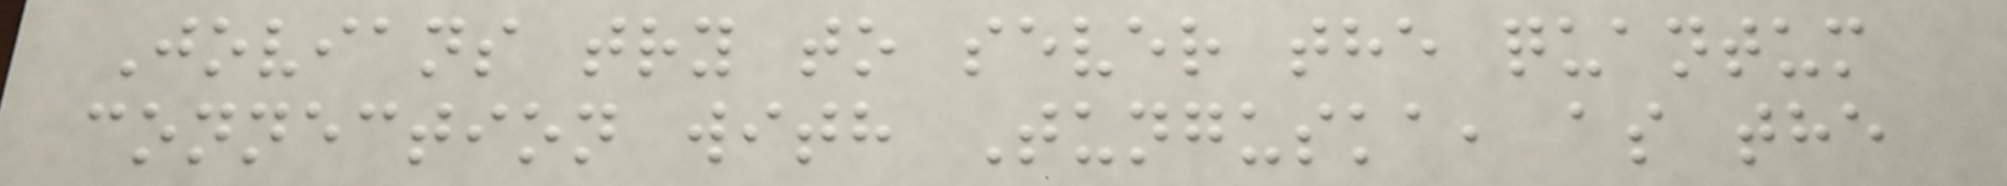Jovians try to sever the quantum
connection with Tunguska, as the
